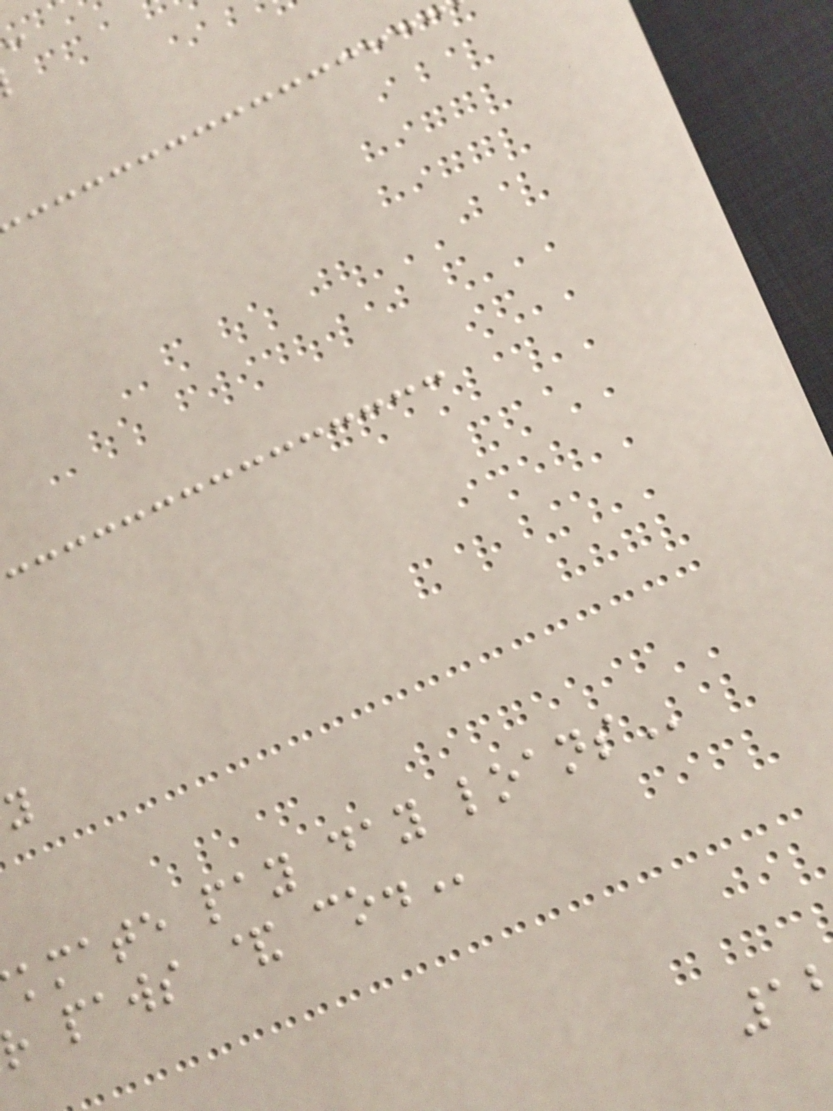kmate pay day
paws &
